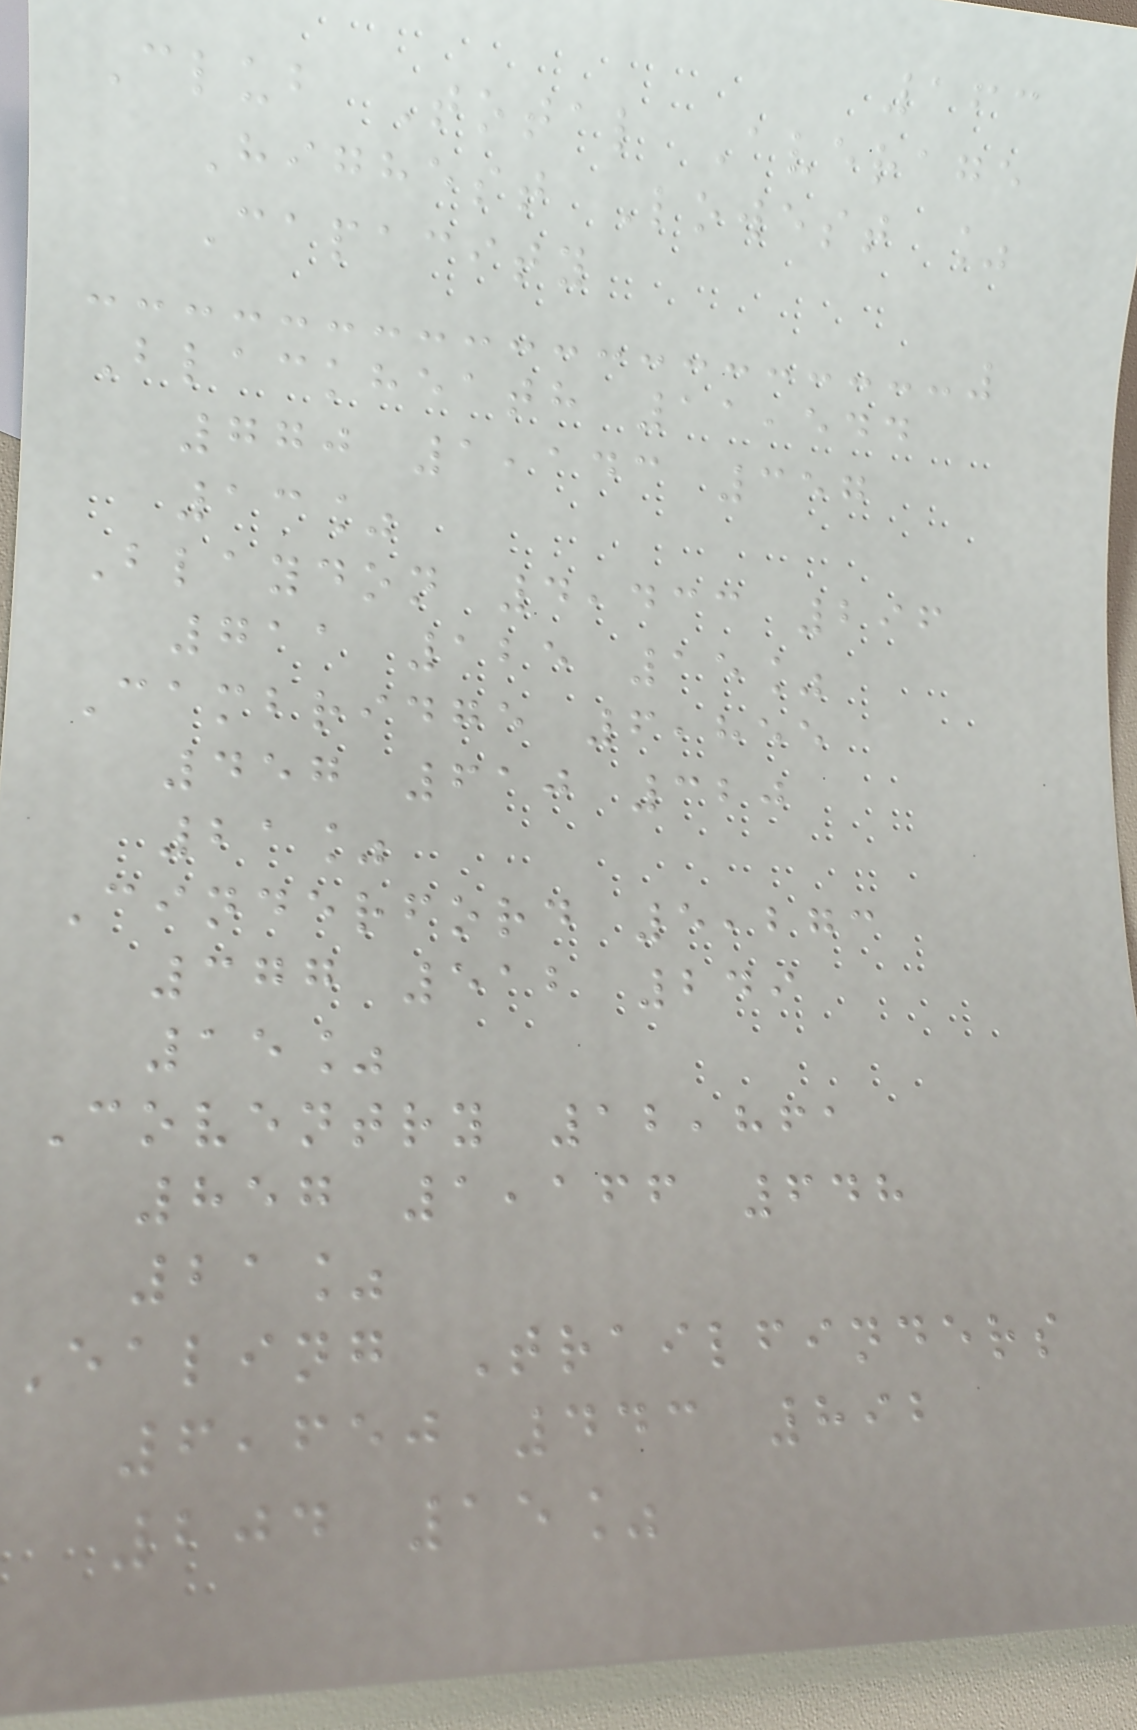163
Club Total Average
Highest Lowest %
Capacity
Blackheath 11,544
770 1,143 357
13%
Blaydon 4,433 296
711 125 15%
Cambridge 6,855
457 610 320
21%
Cinderford 5,273
377 512 249
15%
Coventry 12,861
857 1,166 648
21%
Ealing Trailfinders
6,650 443 892
204 15%
